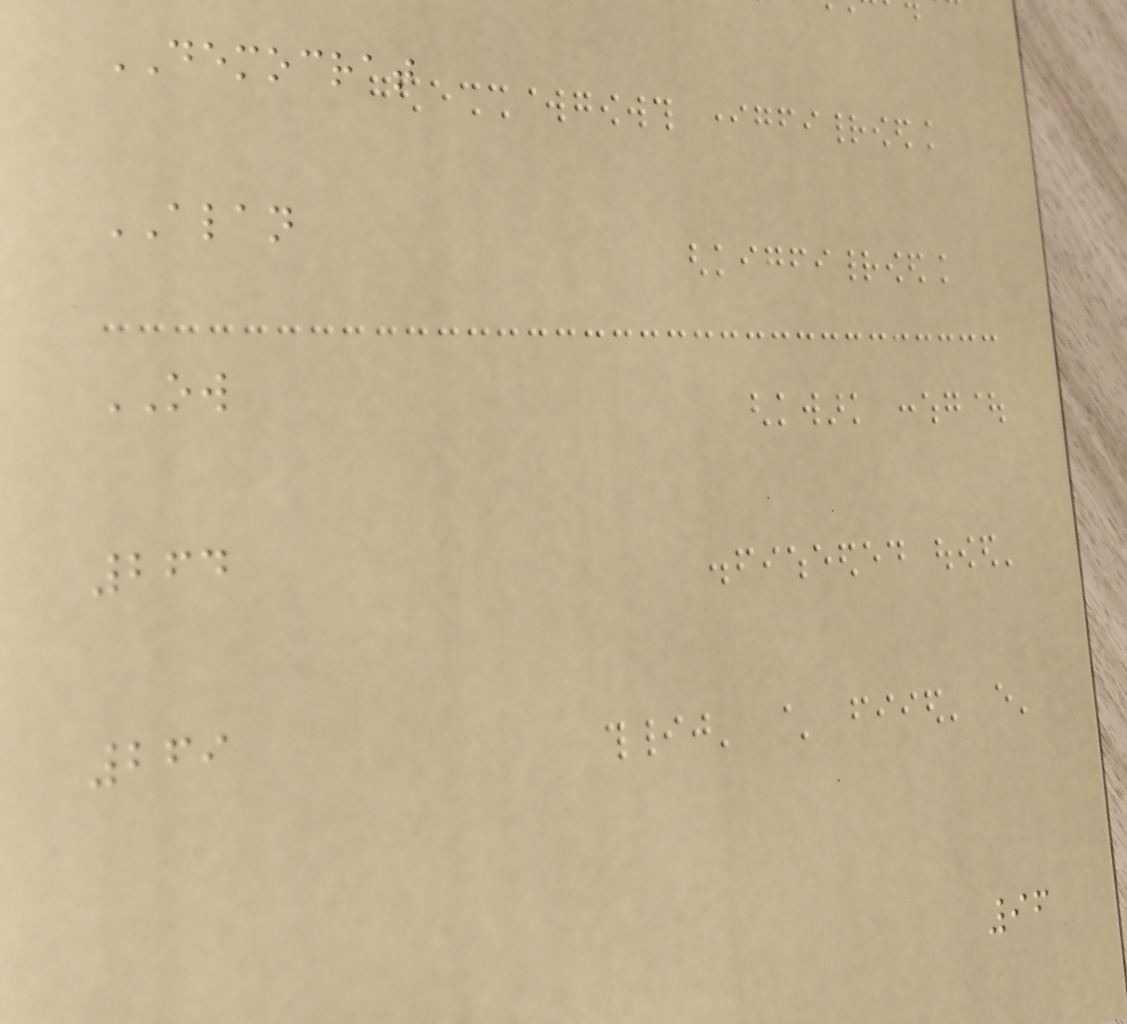DEMOCRAT
ALAN
OW
264
269
96
